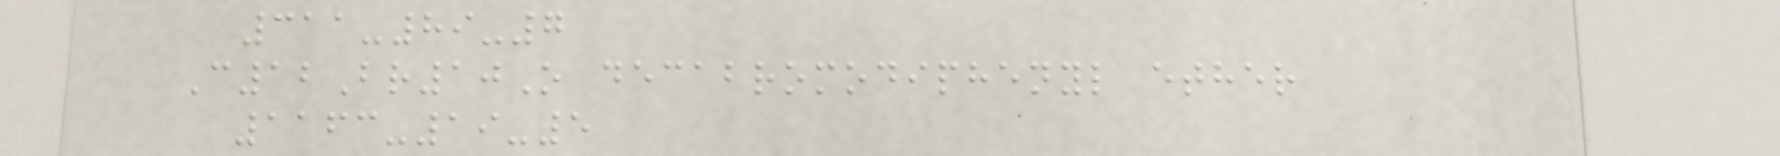311-89-7
C12Br10O decabromodiphenyl ether
1163-19-5
